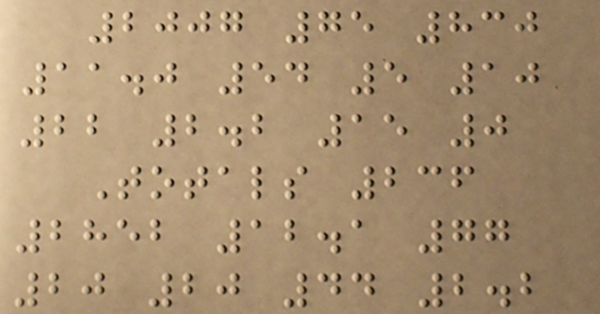2007 75 830
11.0 54 5 10
22 2.2 15 0
Totals 236
2852 12.1 77
20 20 44 2.2
